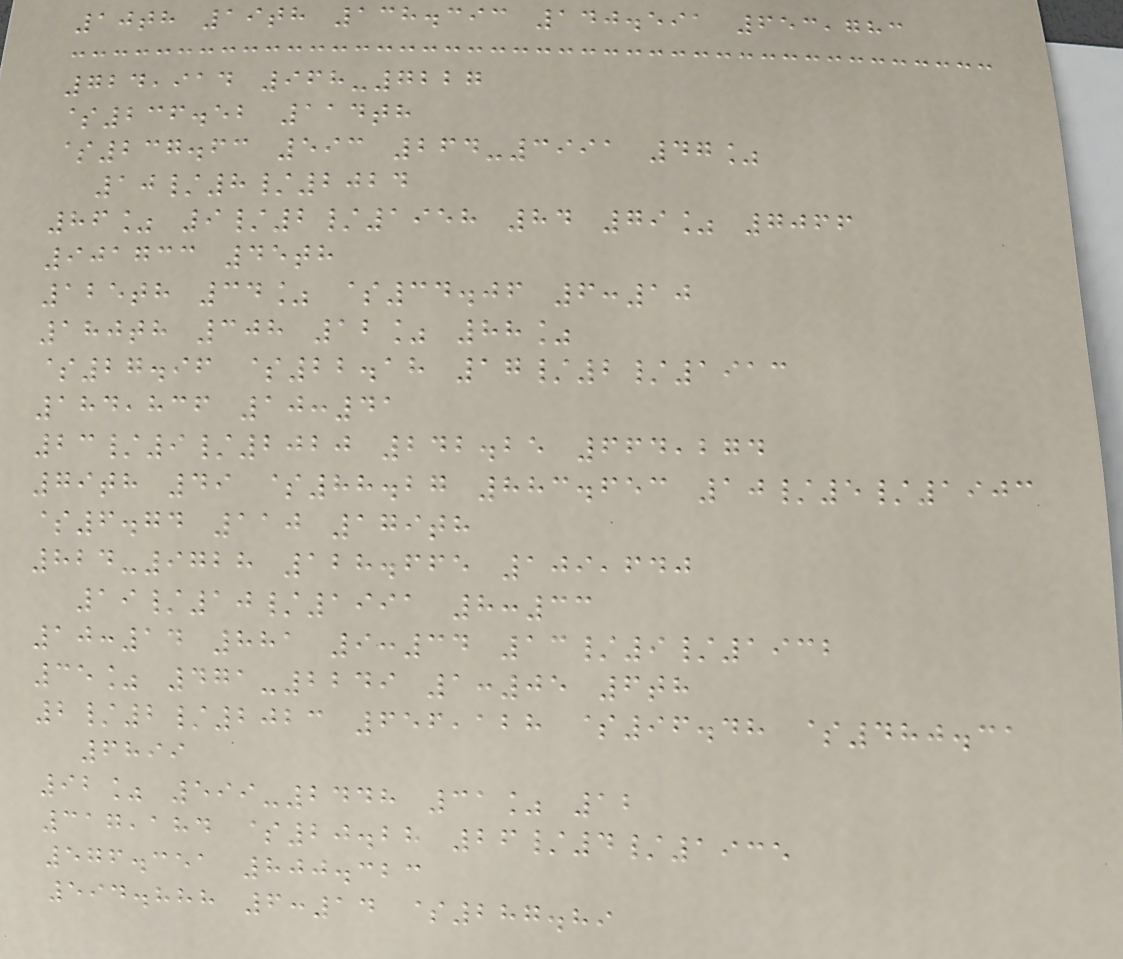10th 19th 138.393 140.591 653,783
724,914 968-7227
$236.52 114th
$237.63 593 264-3991 47%
10/8/2024
86% 9/2/1958 84 79% 7066
901733 45th
125th 34% $34.06 6:10
180th 308 12% 88%
$27.96 $22.18 17/2/1913
184,836 10:41
23/9/2020 242.25 664,274
79th 49 $88.27 883.653 10/5/1903
$6.74 110 179th
824-9728 128.665 109,640
19/10/1991 8:33
10:14 881 9:34 13/9/1932
35% 471-2249 1:05 6th
2/2/2023 656,128 $96.48 $480.31
6899
92% 599-2448 31% 12
317,184 $20.28 26/4/1935
576.351 800.323
594.888 6:14 $287.89
